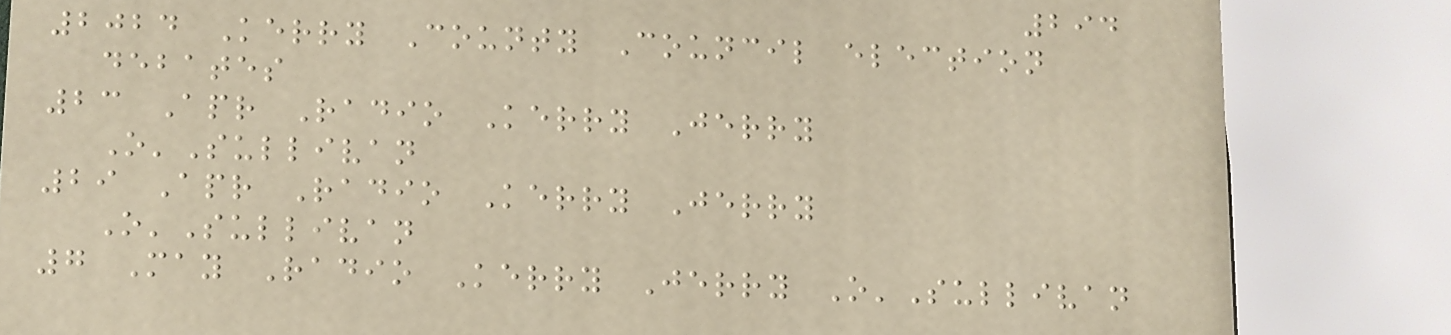294
2024 Kerry County Council election
debates
23 Apr Radio Kerry Jerry
O'Sullivan
29 Apr Radio Kerry Jerry
O'Sullivan
7 May Radio Kerry Jerry O'Sullivan
